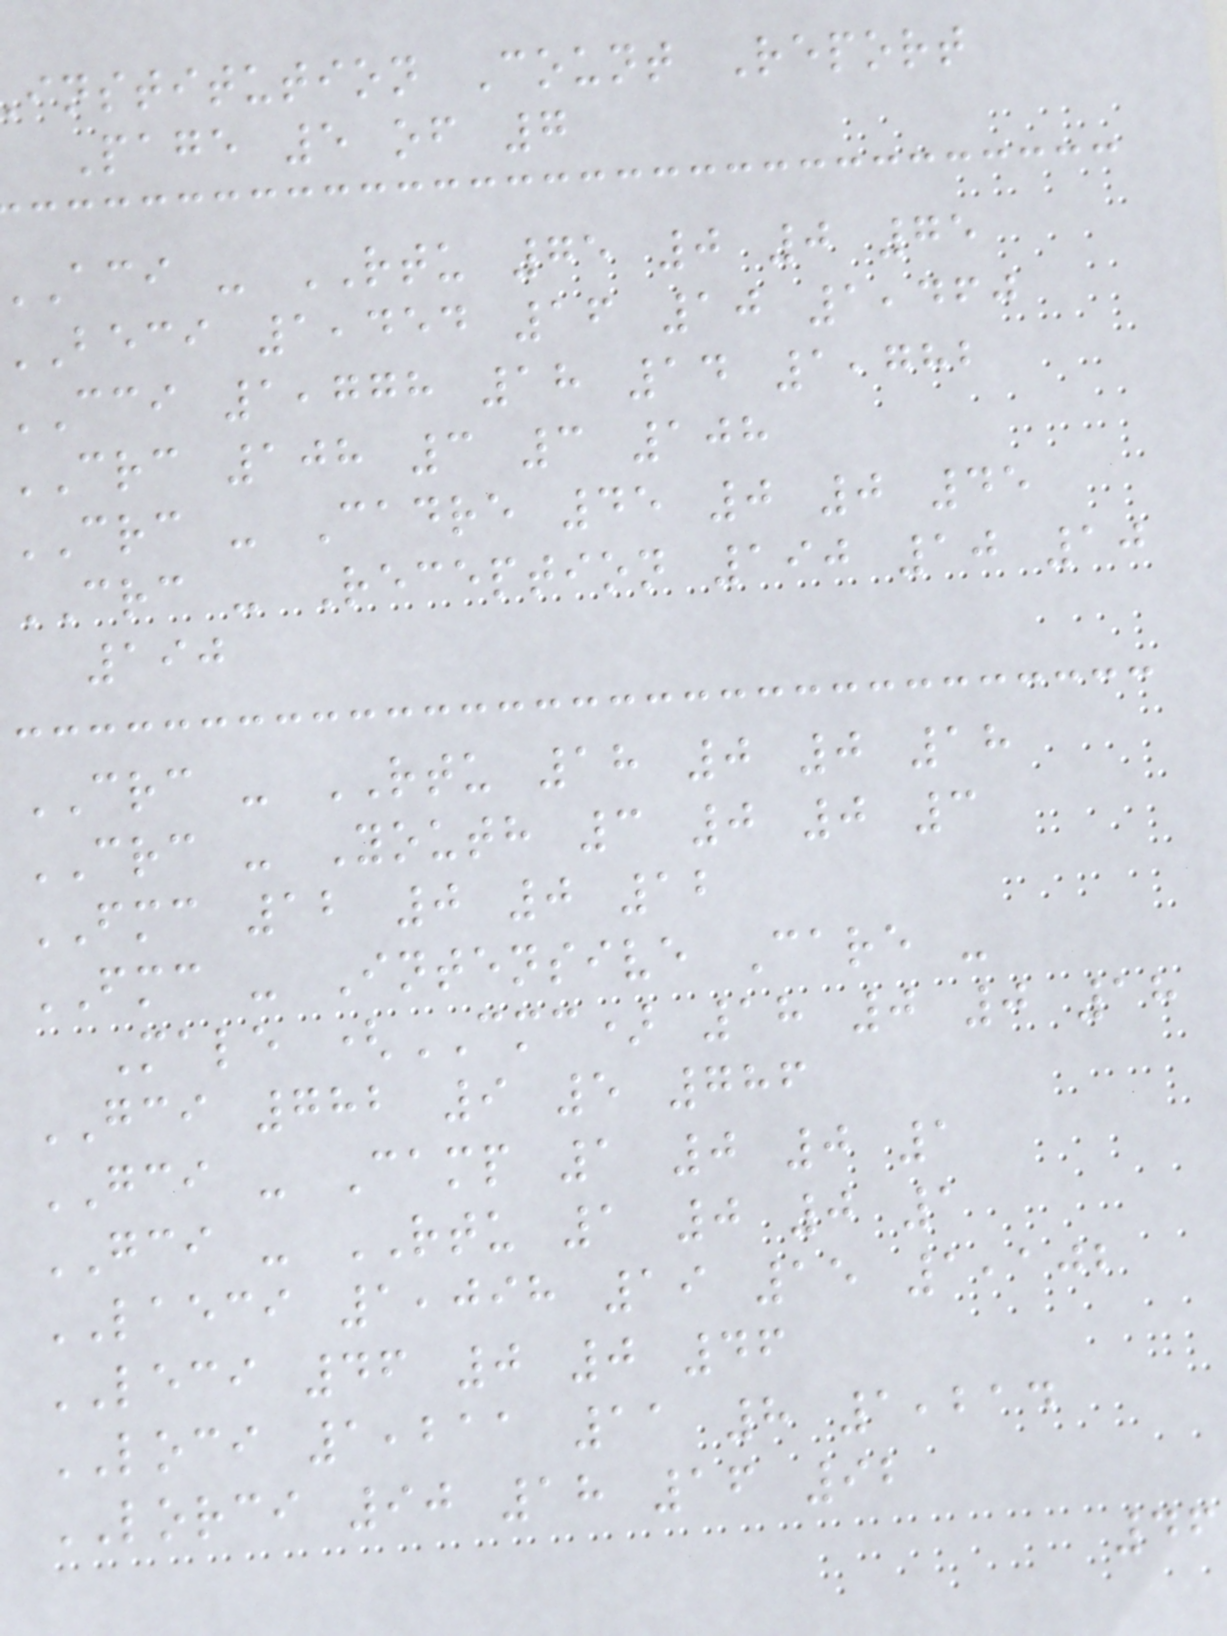institution Count Report
Page 5 of 7
aci - RTU 75 0 0 75
beci 1,454 16 10 1,460
CCI 1,778 18 14 1,782
CRC 108 3 3 108
CRC - Cadre 45 0 0 45
CRC - Reception 190 10 10
190
CRC - RTU 18 0 0 18
CRC - Youth 3 0 0 3
FMC 12 0 0 12
FMC - Intensive Care -
Male (CMC) 18 0 0 18
GCI 782 9 5 786
GCI - Camp 1 0 0 1
GCI - RTU 1 0 0 1
LAECI 1,098 19 15 1,102
LECI 46 0 0 46
LOCI 1,211 11 8 1,214
LORCI 90 18 16 92
46
